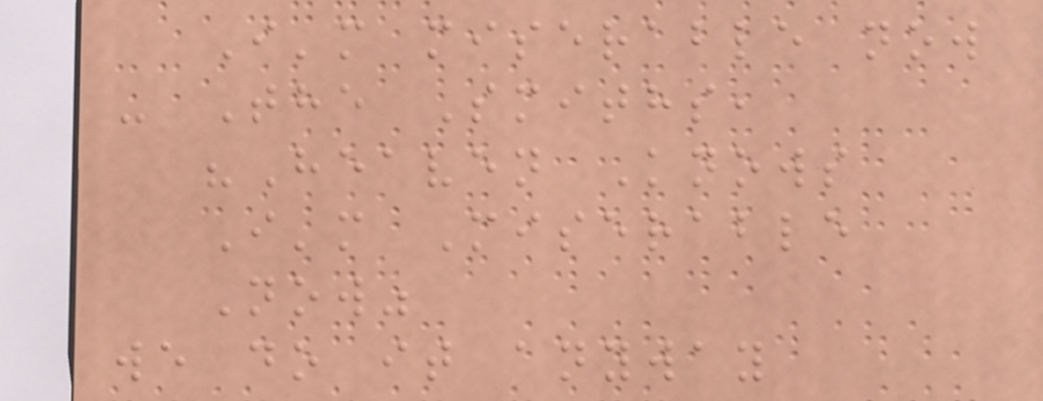I'm miserable now
- The Smiths,
"Heaven Knows
I'm Miserable
Now"
we do it anyway
